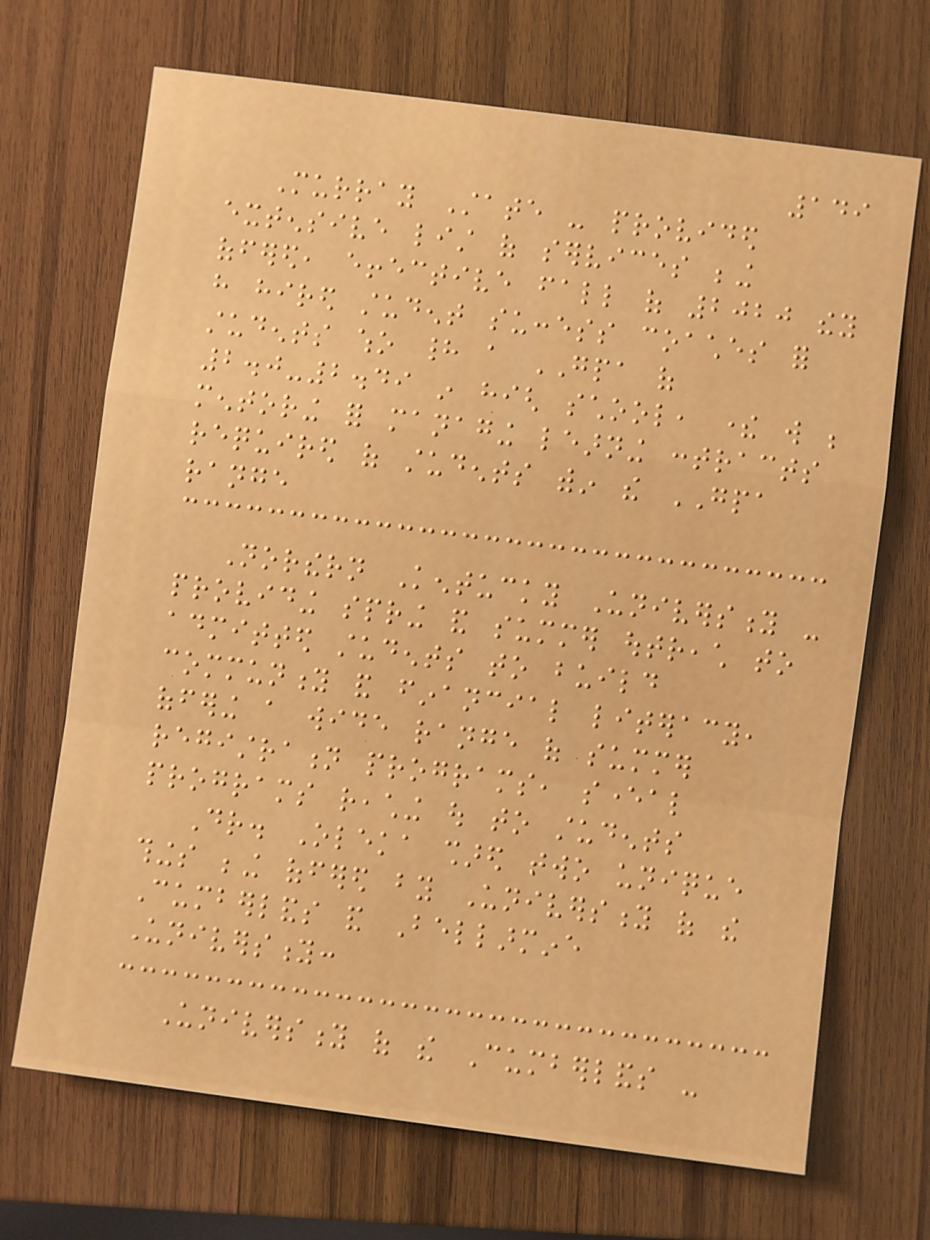149
Murray State - provided
extensive list of services being
offered, effective fall of 2020 they
have hired student success coaches for
students who had a GPA of
2.0-2.49 in high school, there will be
mentoring for managing learning contracts
required of students within the GPA
range
Northern Kentucky University -
providing spring and summer outreach to
admitted students to build
community and financial literacy,
offering a wide range of summer
registration programs, several
programs reaching out to students
Dr. Oleka shared two unique
things being offered by University of the
Cumberlands and Bellarmine
University:
University of the Cumberlands -
